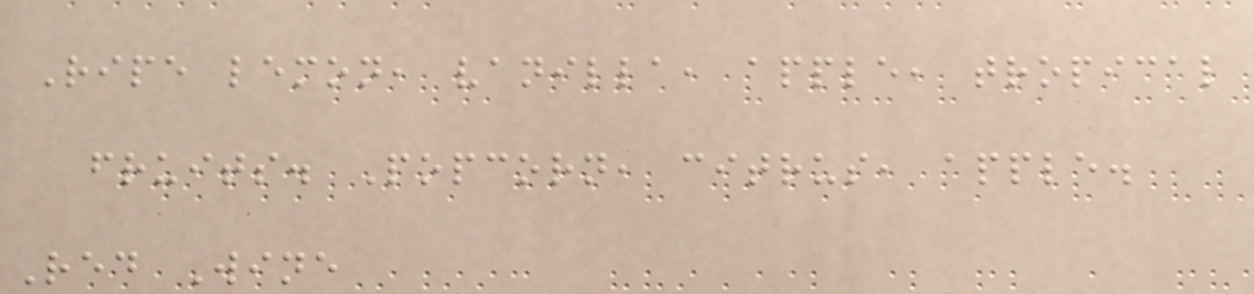Ripe lemon, vanilla, apple, tropical
fruits. Popcorn, citrus, apple.
Red Wine
